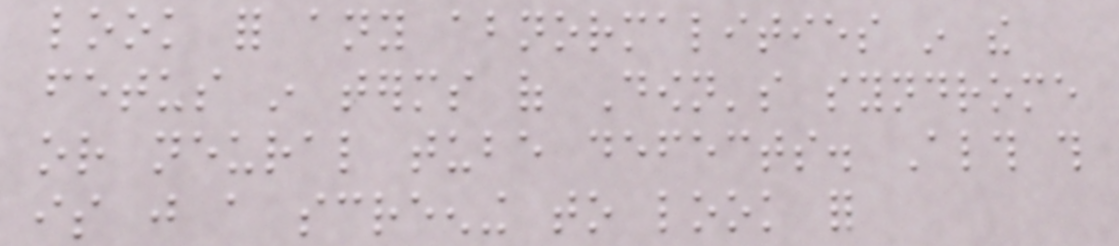look for any abnormalities in the
fetus in terms of Down's syndrome
or neural tube defects. Although this
is just a screening to look for
